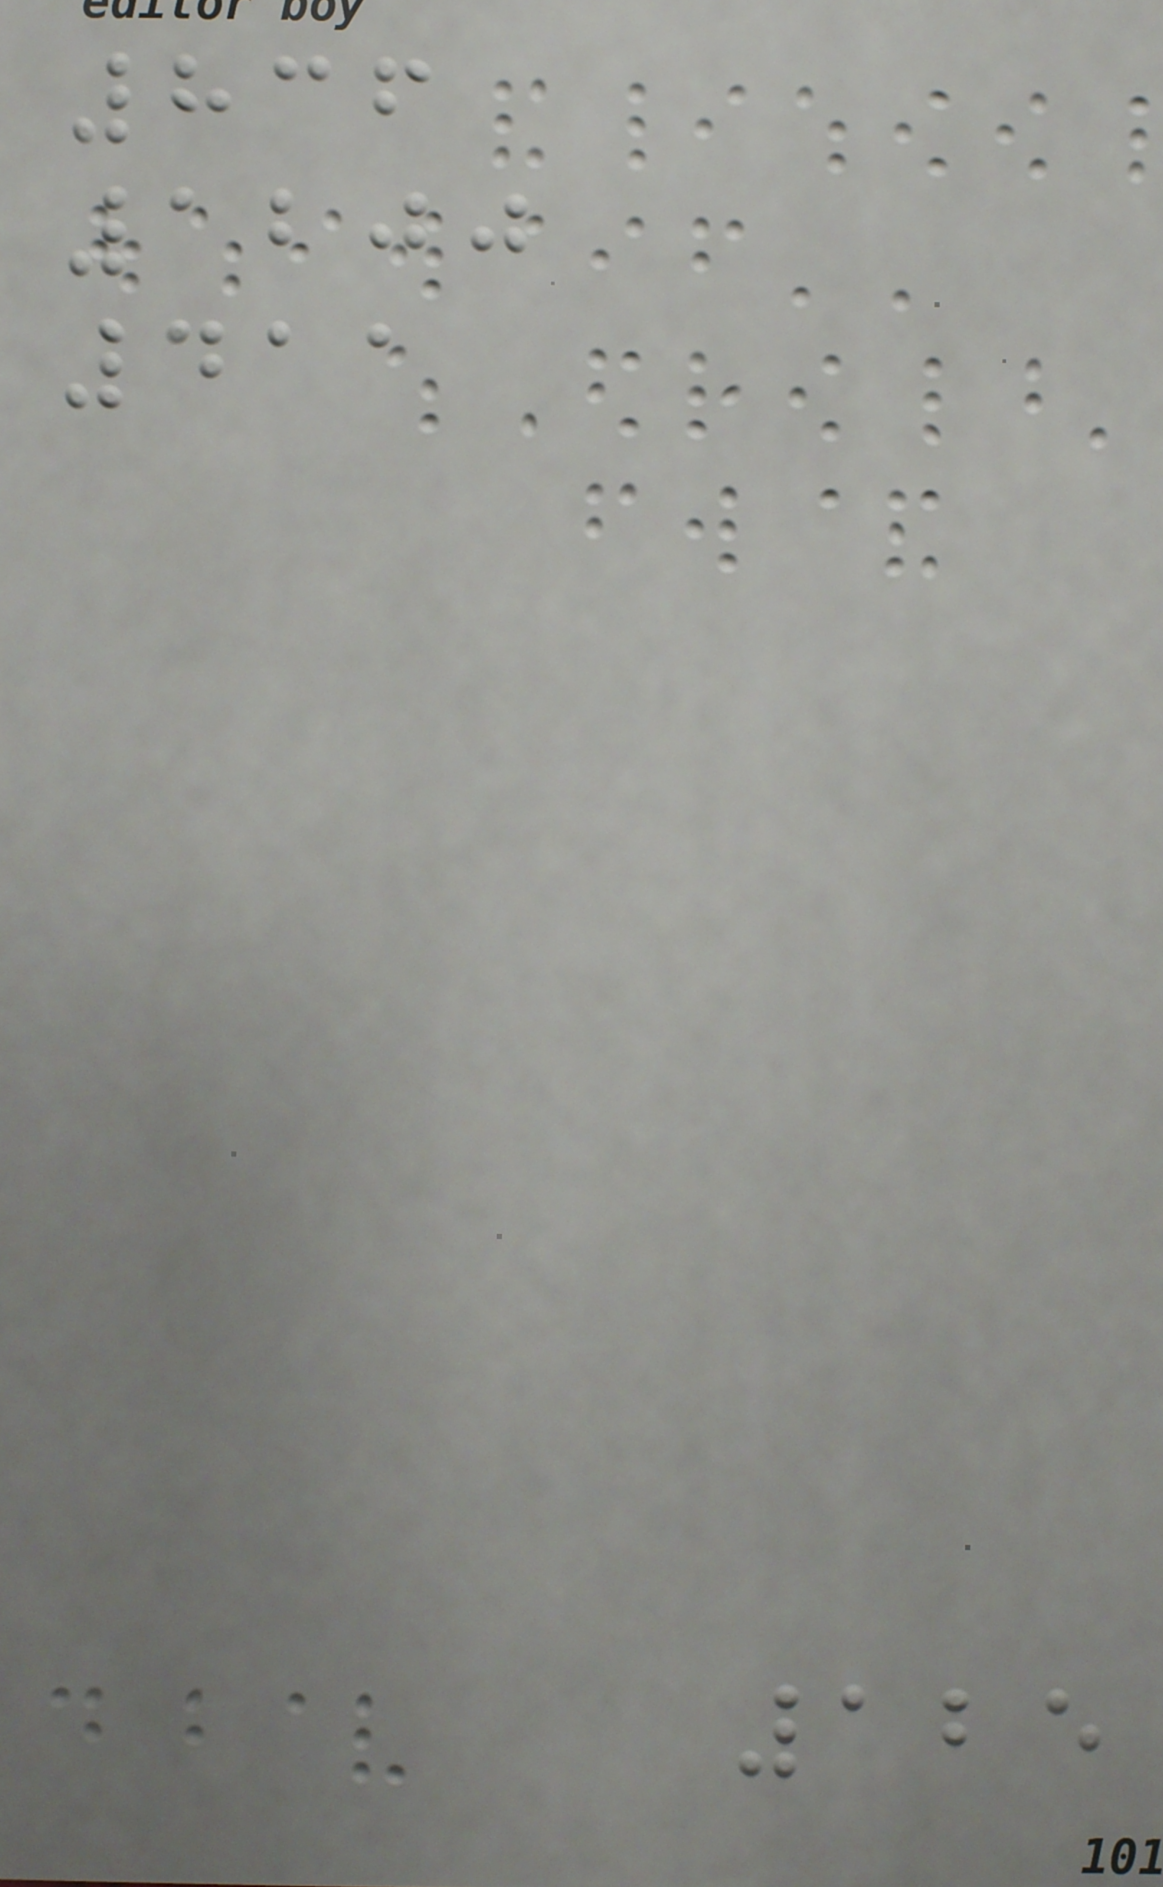836
1200
411
125
